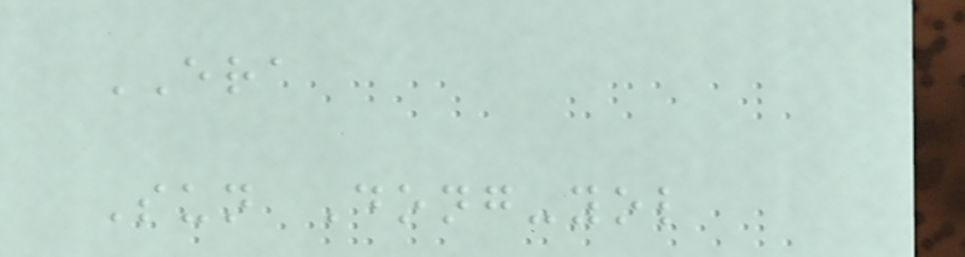ERA
Sun Dong-yol
